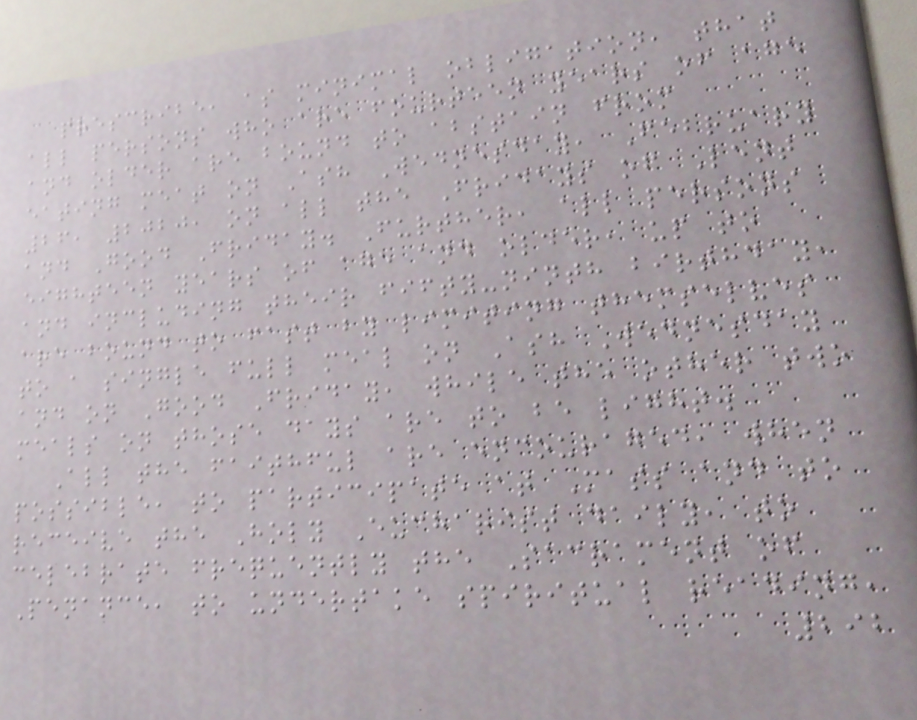prescribe, as minimal obligation, that
all persons who are fourteen years of age
and older are bound to abstain from
eating meat on Ash Wednesday, February
26, 2020, on all the Fridays of Lent
and Good Friday. Further, all persons
eighteen years of age and older, up to
and including their fifty-ninth birthday,
are bound to fast by limiting themselves
to a single full meal on Ash Wednesday
and on Good Friday, while the other two
meals on those days are to be light.
All the faithful are encouraged, when
possible, to participate at Mass and to
receive the Holy Eucharist daily, to
celebrate frequently the Sacrament of
Penance, to undertake spiritual reading,
292
